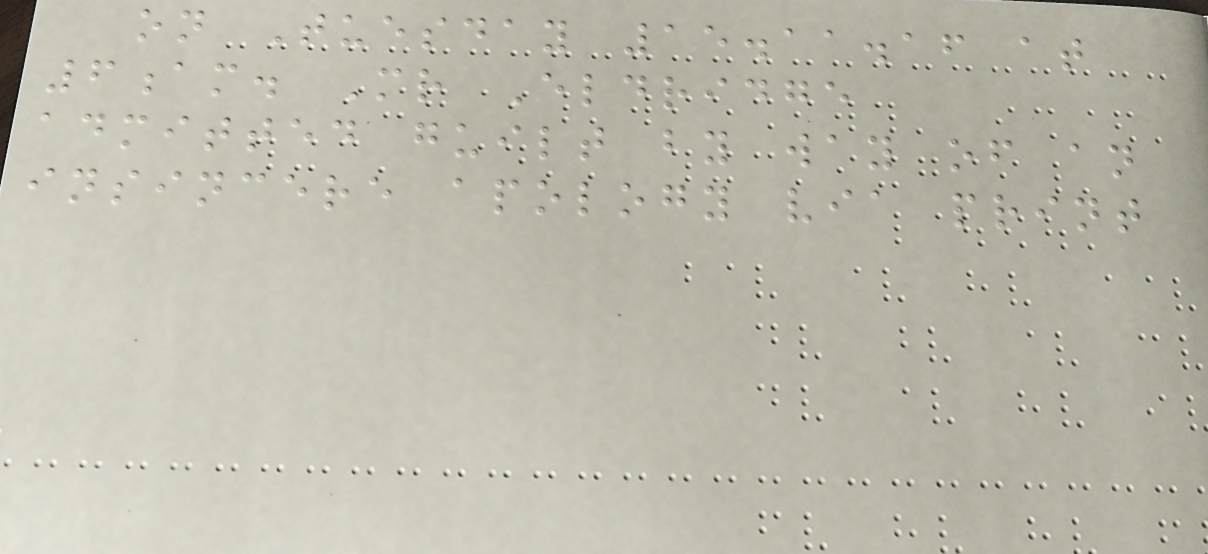on Tuesday 15.11.16 at
6am. Mr Eldridge
admitted guilt by way of an
insincere apology via print
